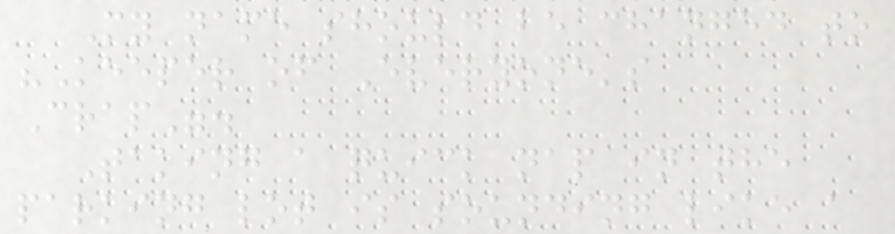My name should be changed to
"Keeper of Everyone's
Crap".
Taking a quick nap in the
parking lot is sounding like a
